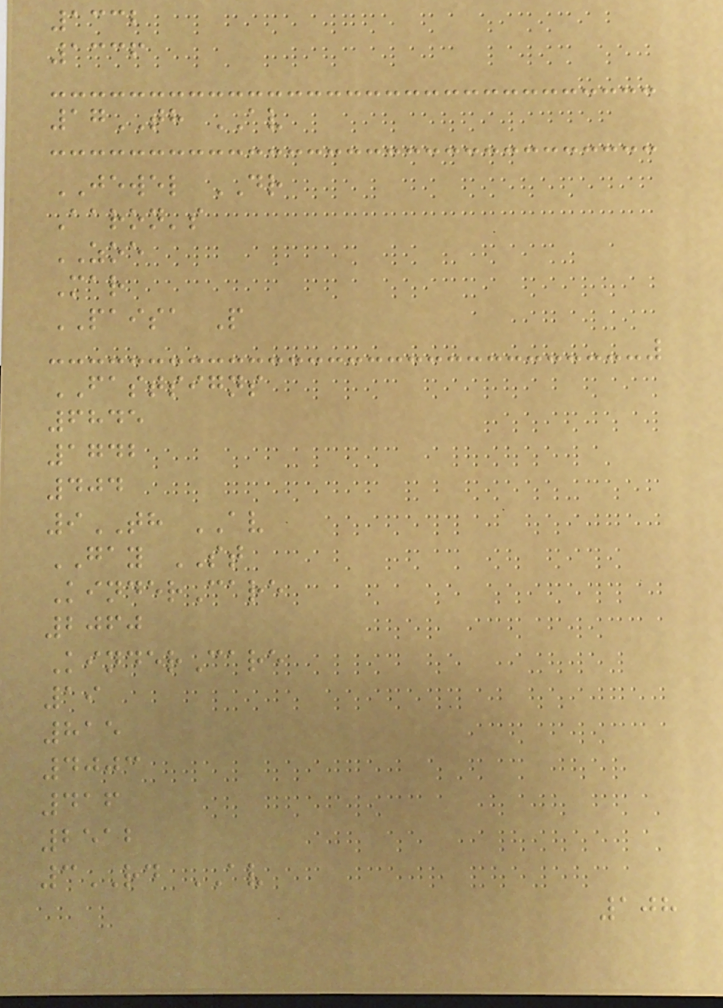1332
1336
17TH AV
JEWEL DR
Aaron's
ZOE
Mar
PAISA P
FASTSIGNS
6845
1742
404
9TH AV
GAY ST
KinderCare
2060
KinderCare
19
815
4003
416
2512
3RD AV
108
